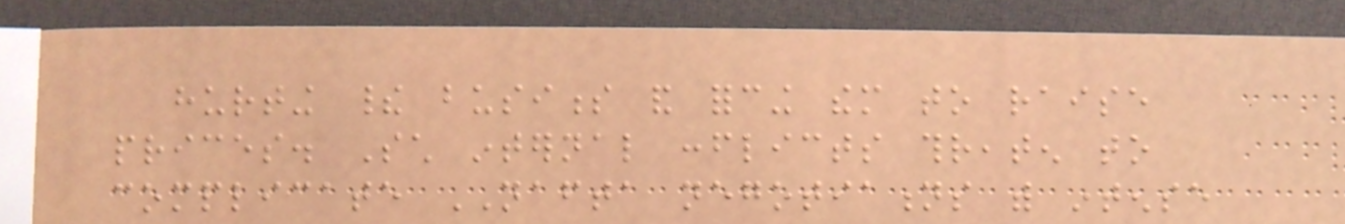hurting their business and forcing them to raise
prices. Such internal conflicts threaten to
complicate NAFTA negotiations with intense
